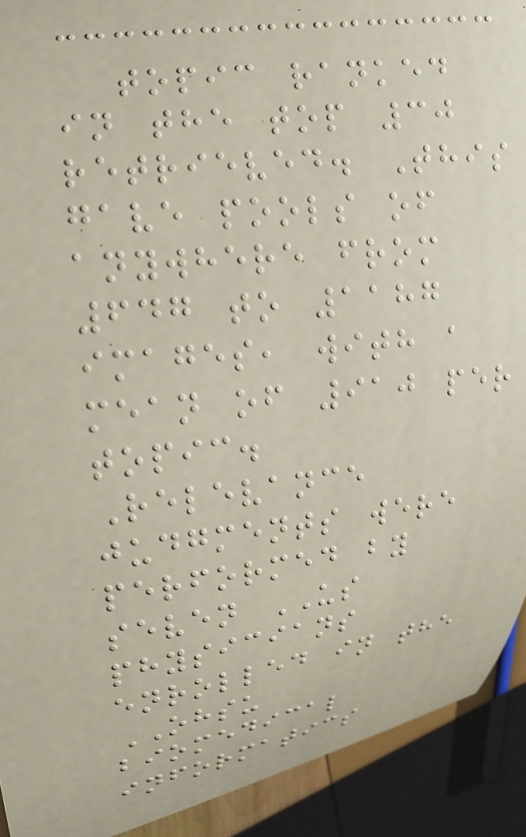topic ranked
in the top 30
retrieved. This
gave pools of
anywhere from
647 to 1187
images, with a
mean of 910 per
topic.
Relevance
judgments were
performed by
seven US
physicians
enrolled in the
OHSU
biomedical
informatics
